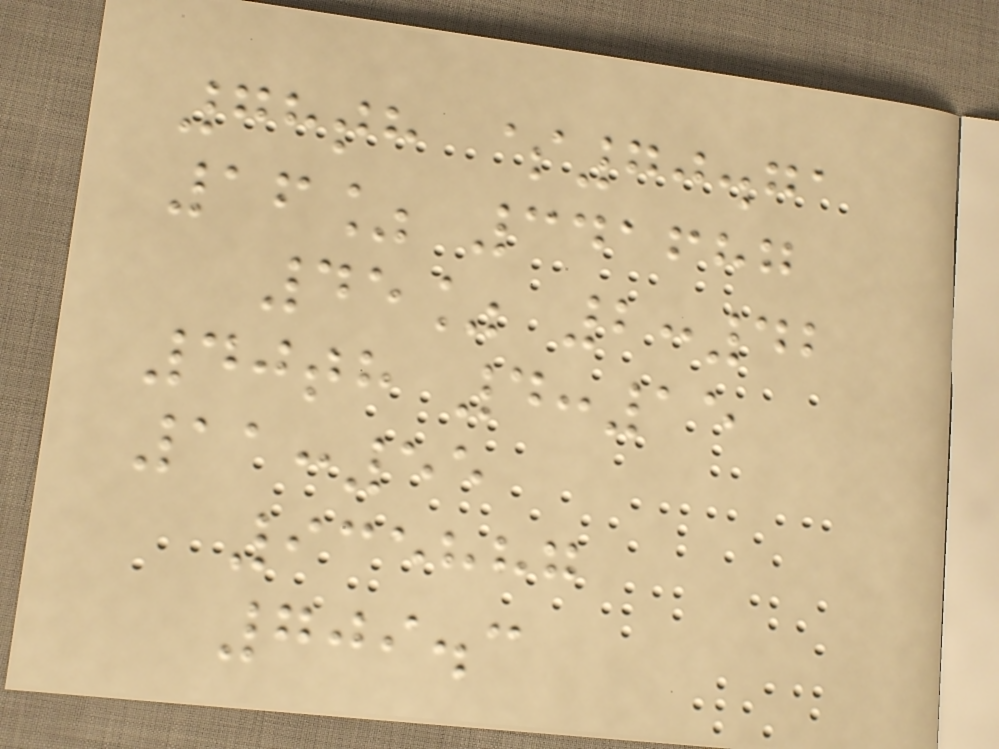78th $70.71
16% 341687
45% 2:42
40th 4:15
11:55
935887
709.3
